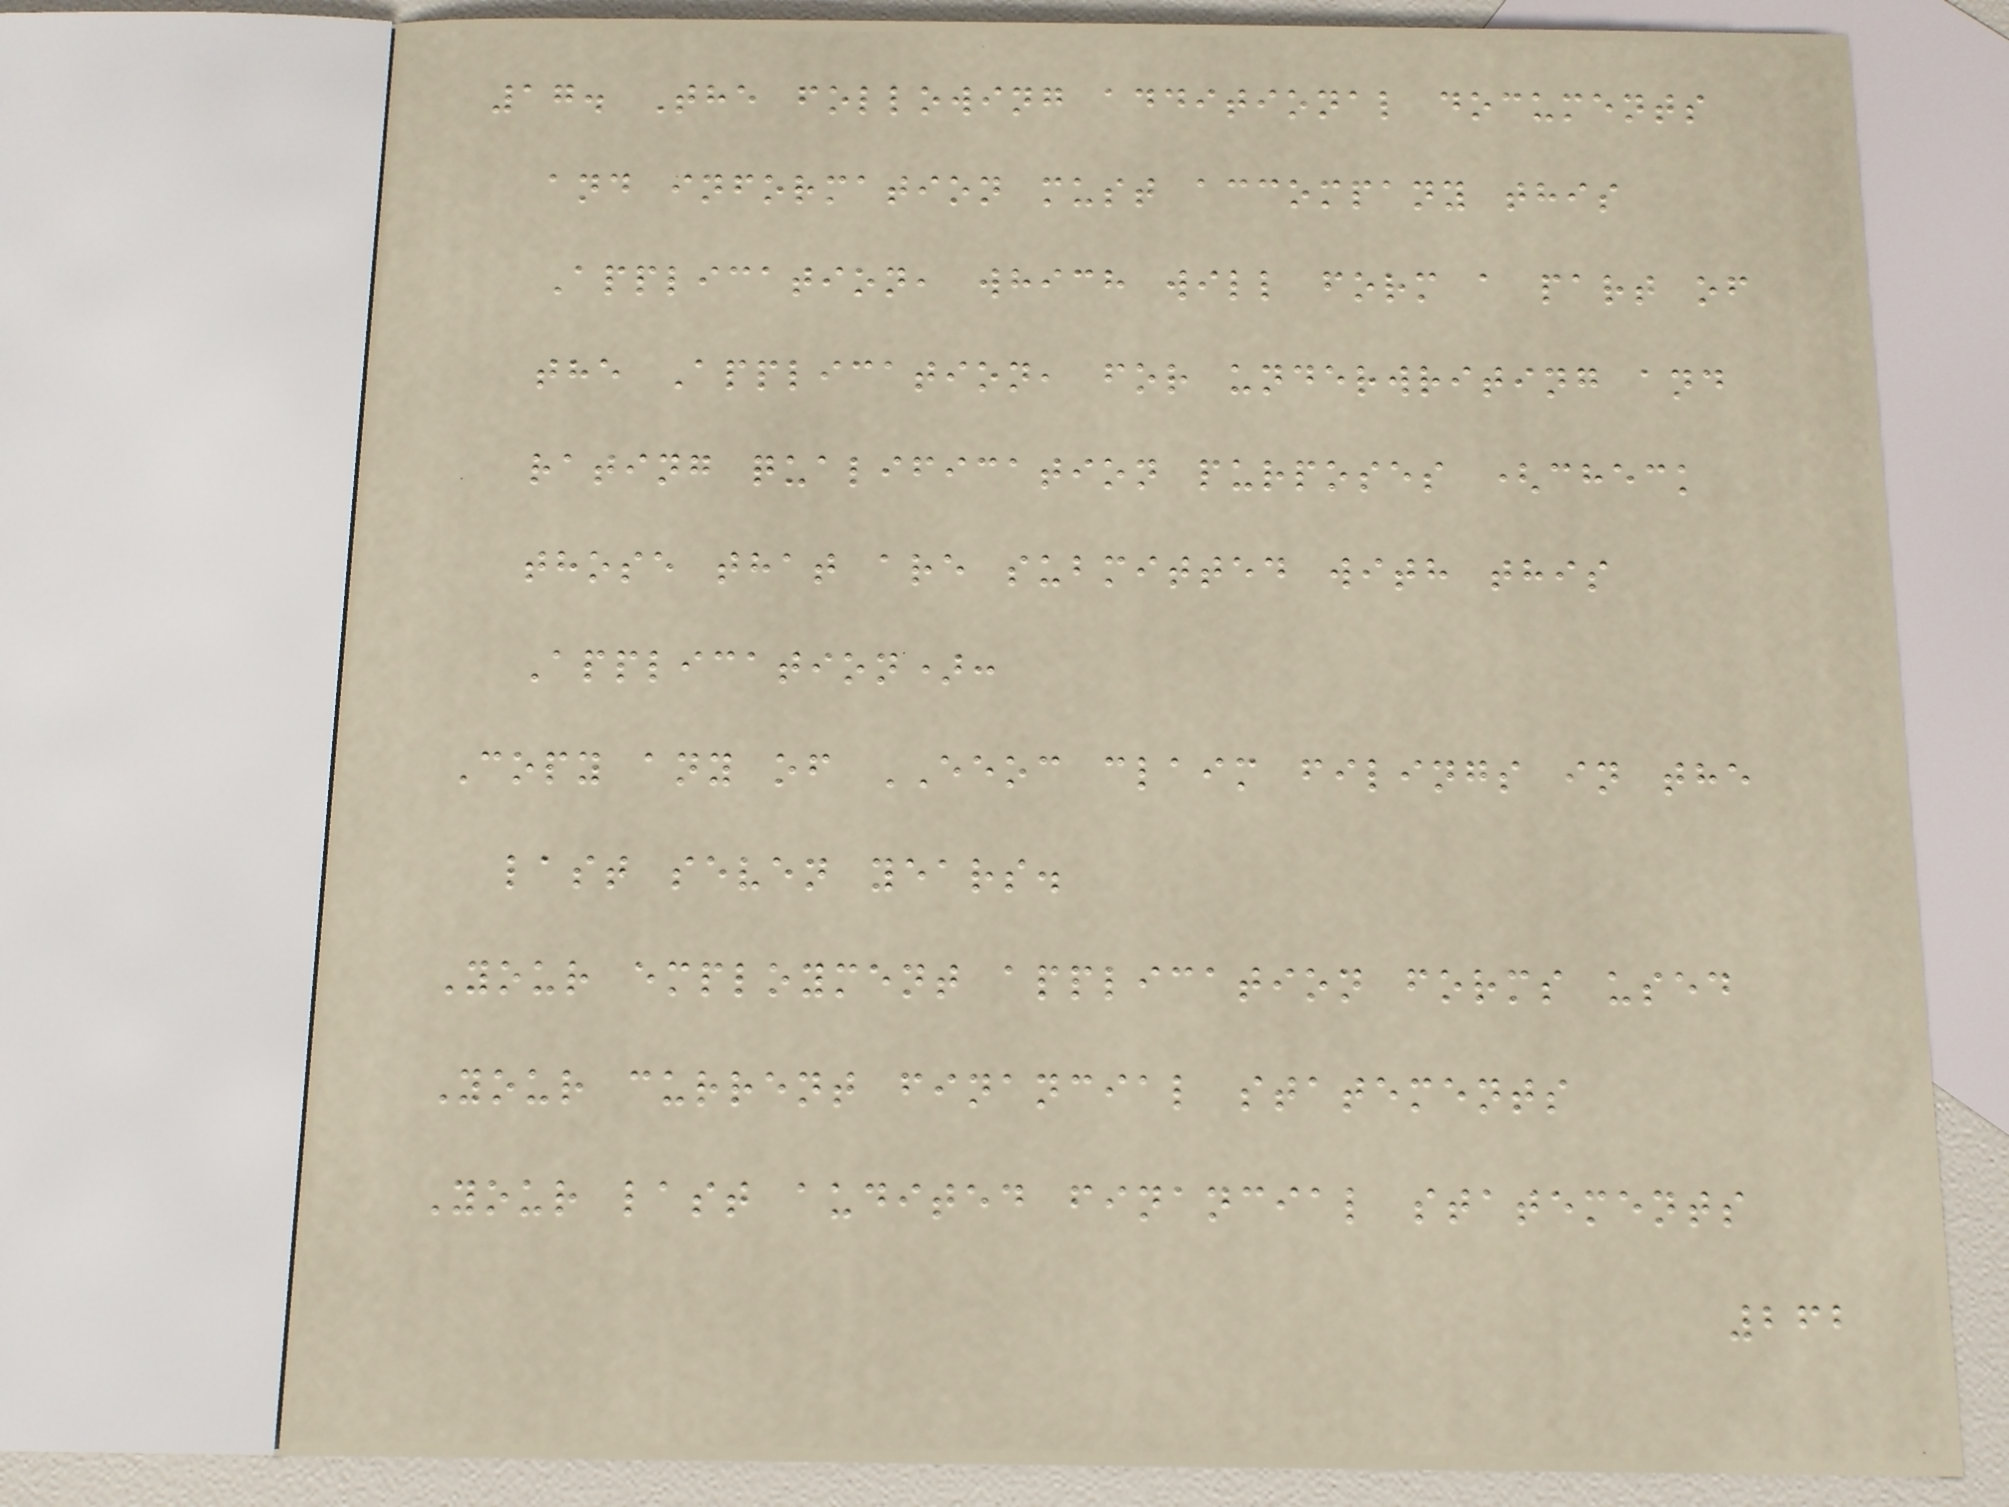17. The following additional documents
and information must accompany this
Application, which will form a part of
the Application, for underwriting and
rating qualification purposes (check
those that are submitted with this
Application):
Copy any of EEOC claim filings in the
last seven years.
Your employment application forms used
Your current financial statements
Your last audited financial statements
262
